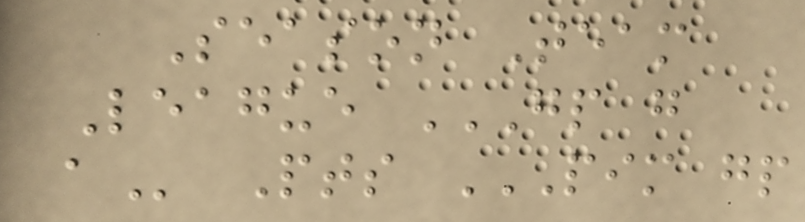Season Team
League GP G
A Pts PIM GP
